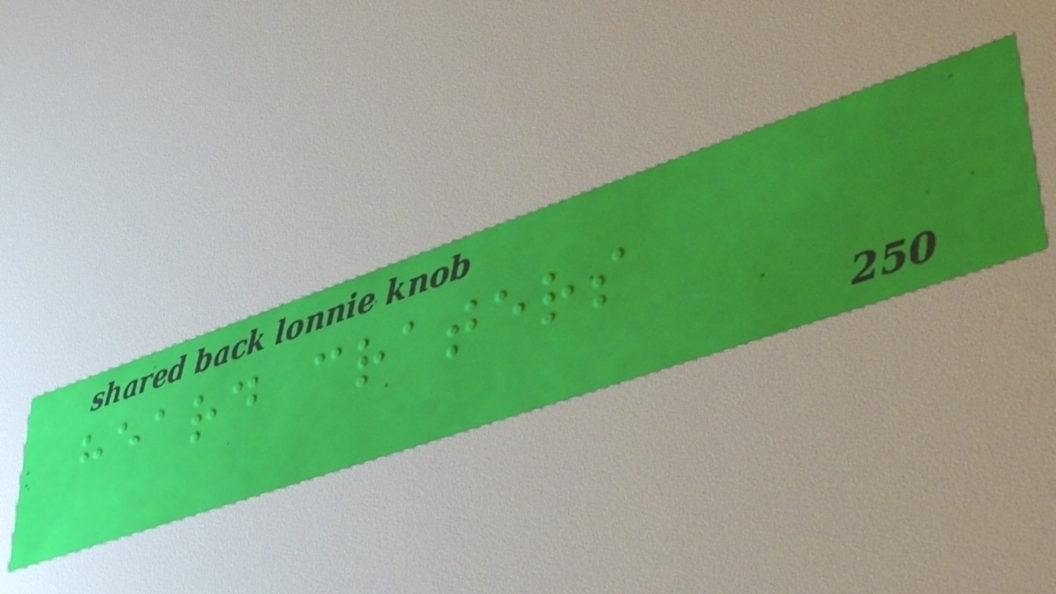heard craters
